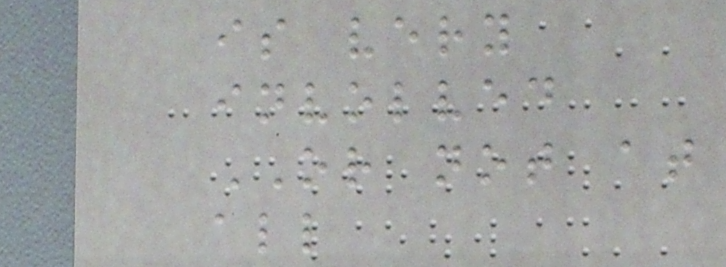is very
involved
OR not at
all
